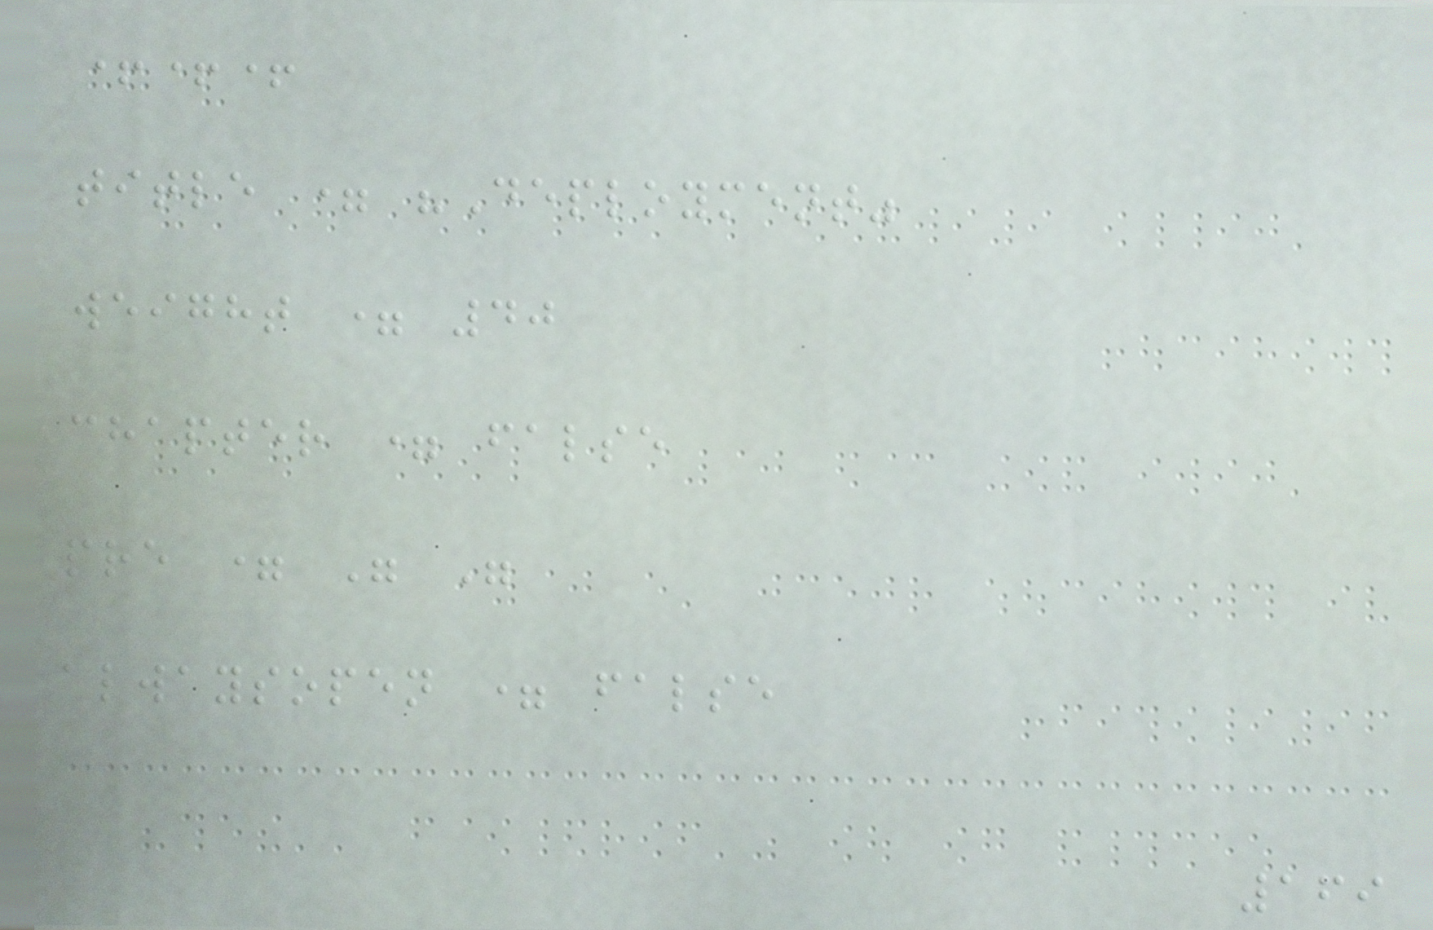+++
title = "Deployment"
weight = 40
chapter = false
pre = " "
alwaysopen = false
169
